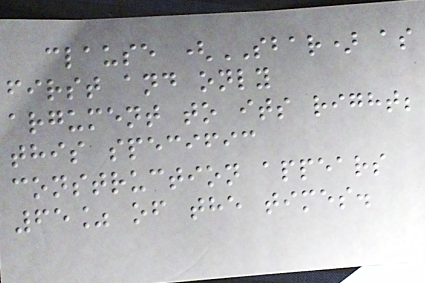clause (SBAR) as
first and only
argument to its right;
this specific
construction appears
65% of the times.
